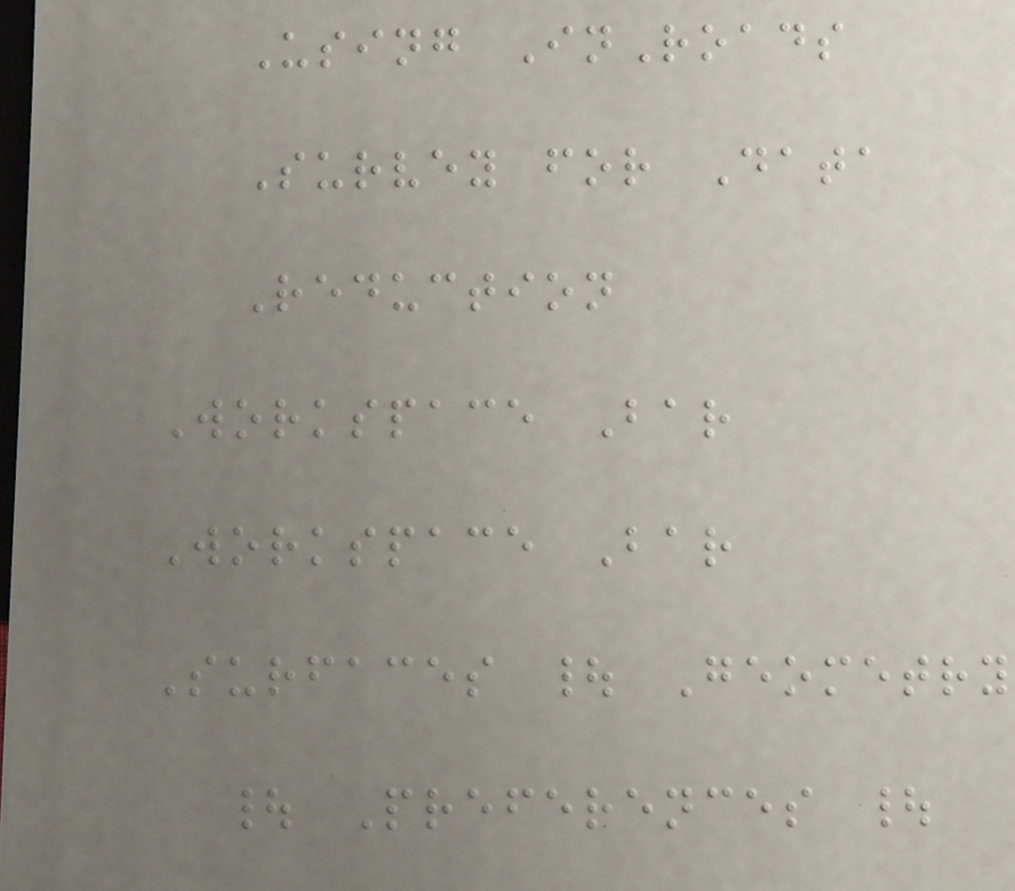Using InRoads
Survey for Data
Reduction
Workspace Bar
Workspace Bar
Surfaces | Geometry
| Preferences |
